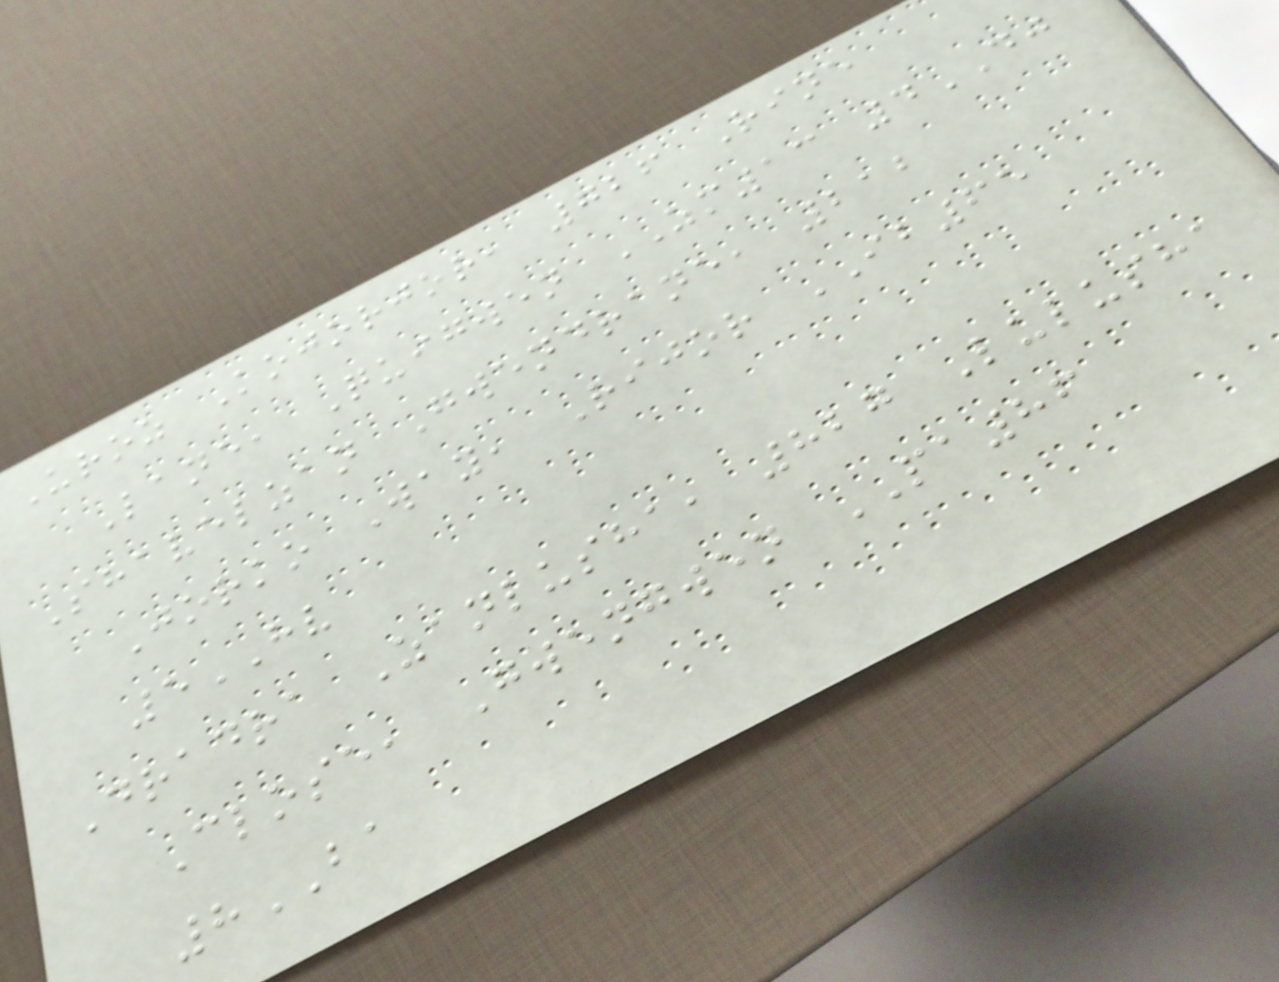Uroz Kojorjor, 726 Rine
Lane, Quigwen ZM13 4DJ
Shavelzan Gwendrane, 212
Jorko Way, Rijor IB65
5HV
Dradra Zanlusha, 827 Lulusha
Close, Gwengwen PA86
8BA
